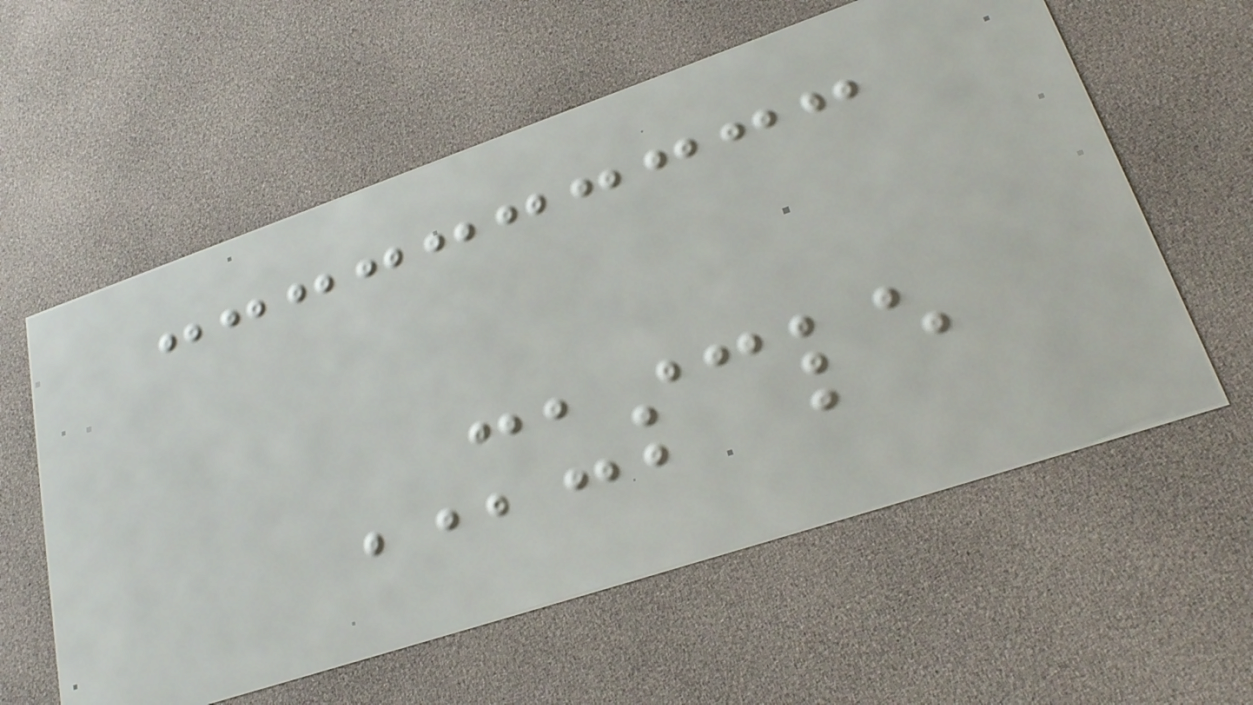MUSCLE
